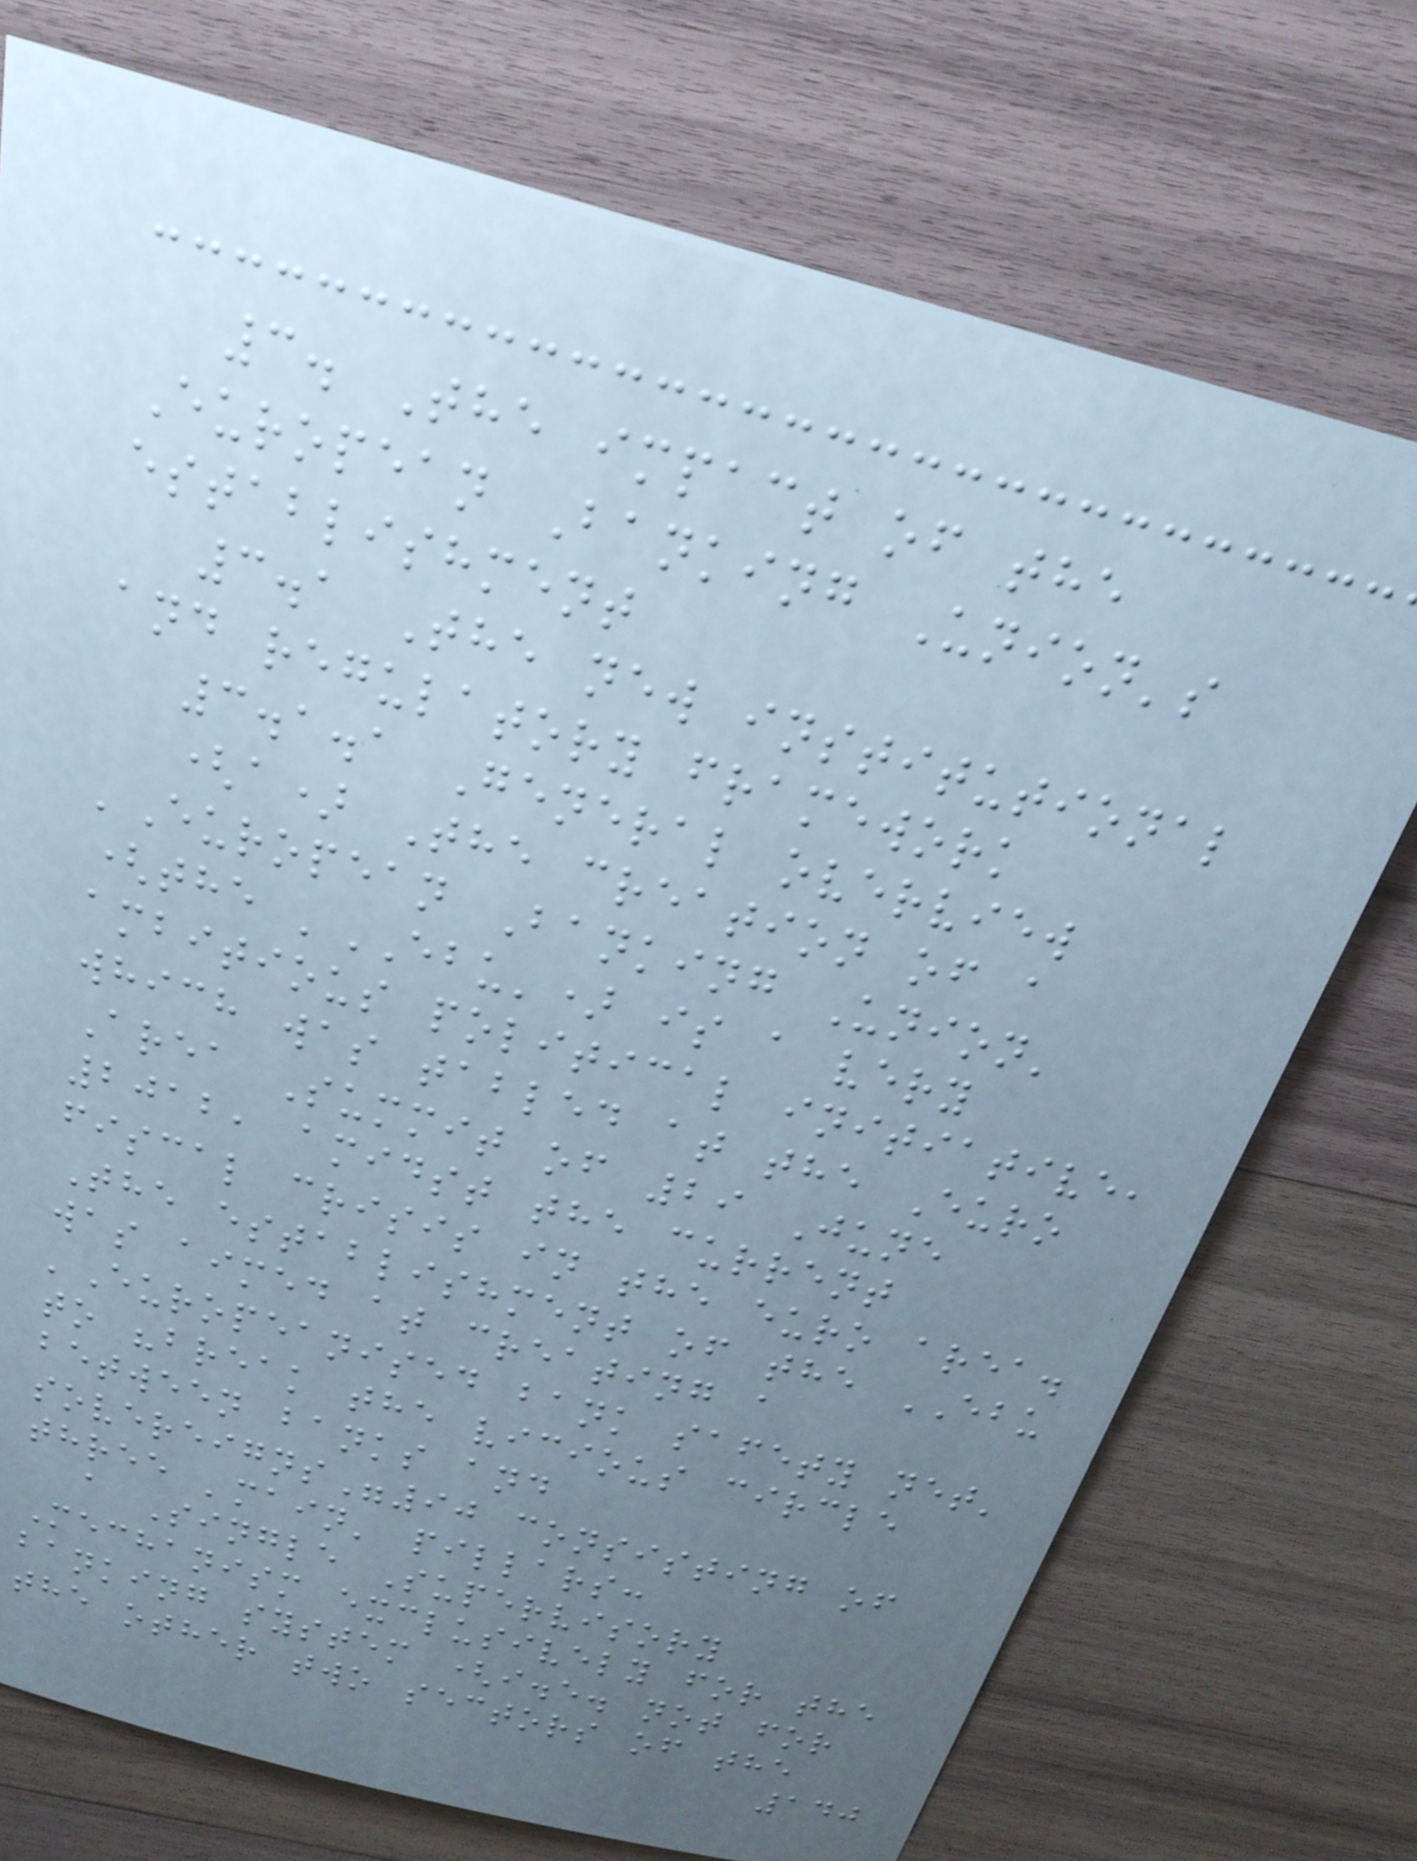3. The impact of the
European Banking Union's
establishment
3.1 The new institutional
and regulatory framework
3.1.1 General overview
(a) The creation of a
'European Banking Union'
(the 'EBU') is a very
ambitious political initiative,
which was tabled at the Euro
Area Summit of 29 June
2012, amidst the current
fiscal crisis in the euro area.
The establishment of the EBU
was aimed at creating a
'Europeanised bank safety net'
to "break the vicious circle
between banks and
sovereigns"90 consisting of
three 'main' pillars:
a Single Supervisory
Mechanism exclusively for the
banking system (i.e. not for
the other two sectors of the
140
